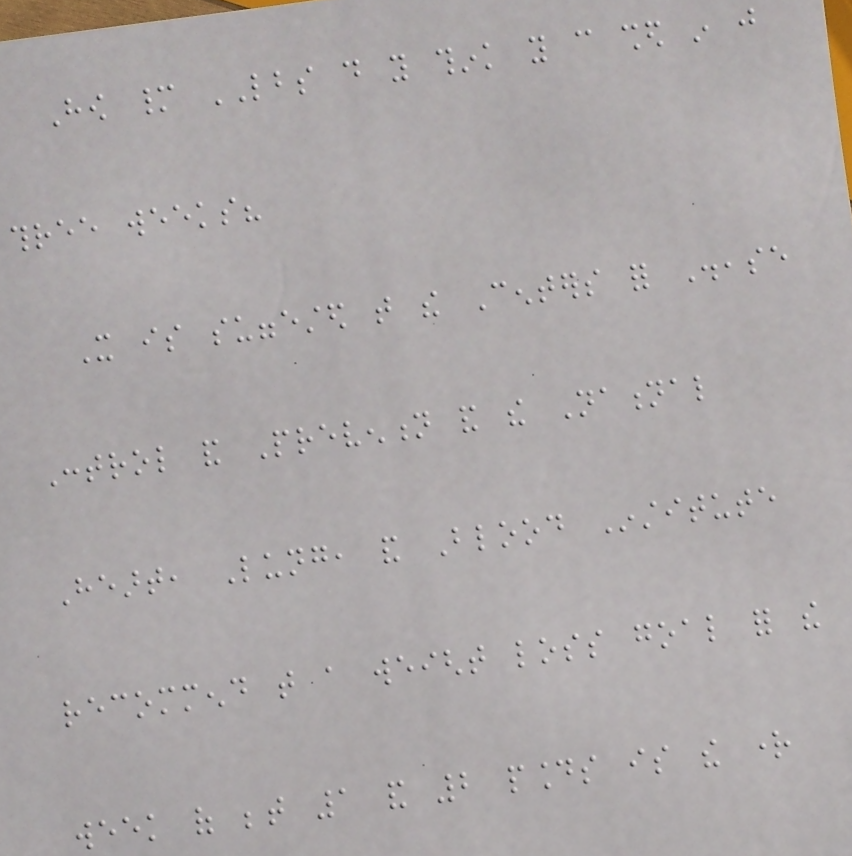How many LBS do you think you can shed in just
three weeks?
It is suggested that the Centers for Disease
Control and Prevention and the National
Heart, Lung, and Blood Institute
recommend that a weight loss goal for the
week of between 1 and 2 pounds is the right
